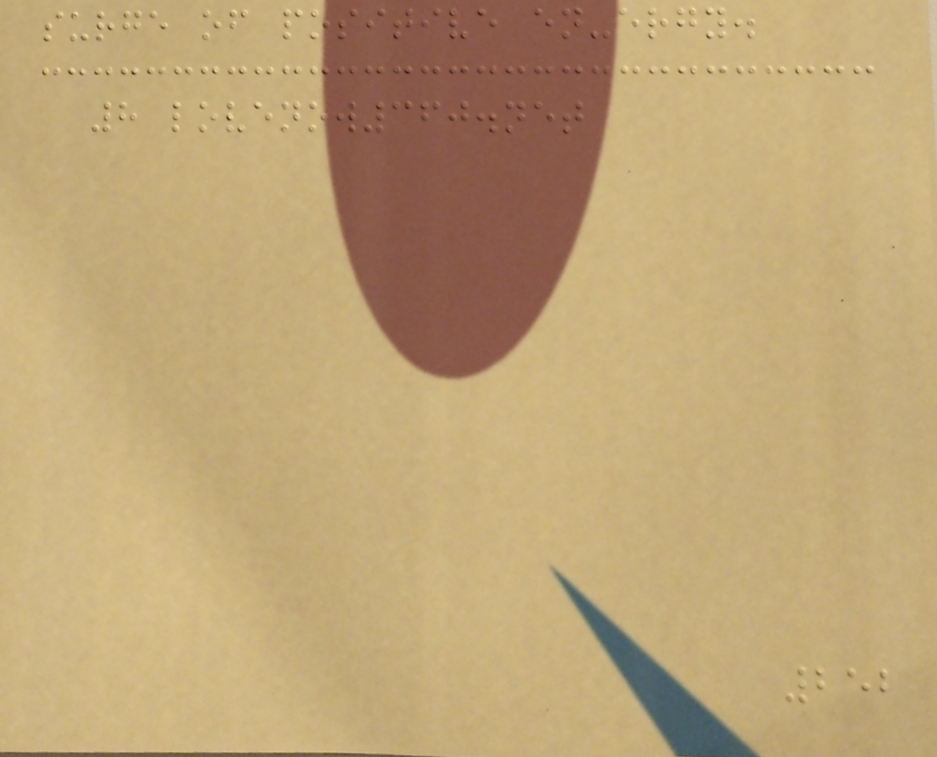surge of positive en-ergy.
8 lovenow360.net
252
